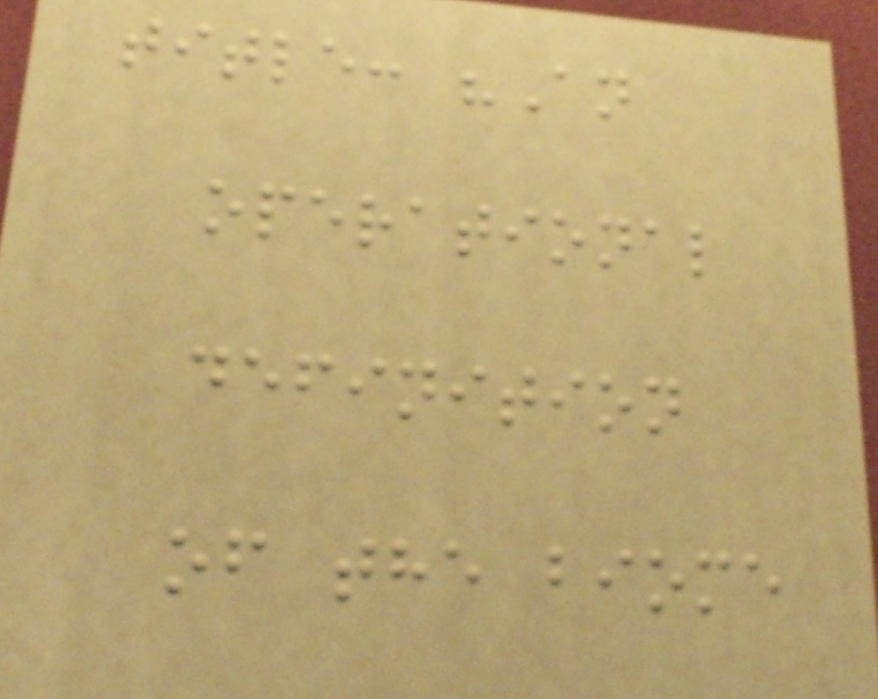title: "An
operational
definition
of the biome
